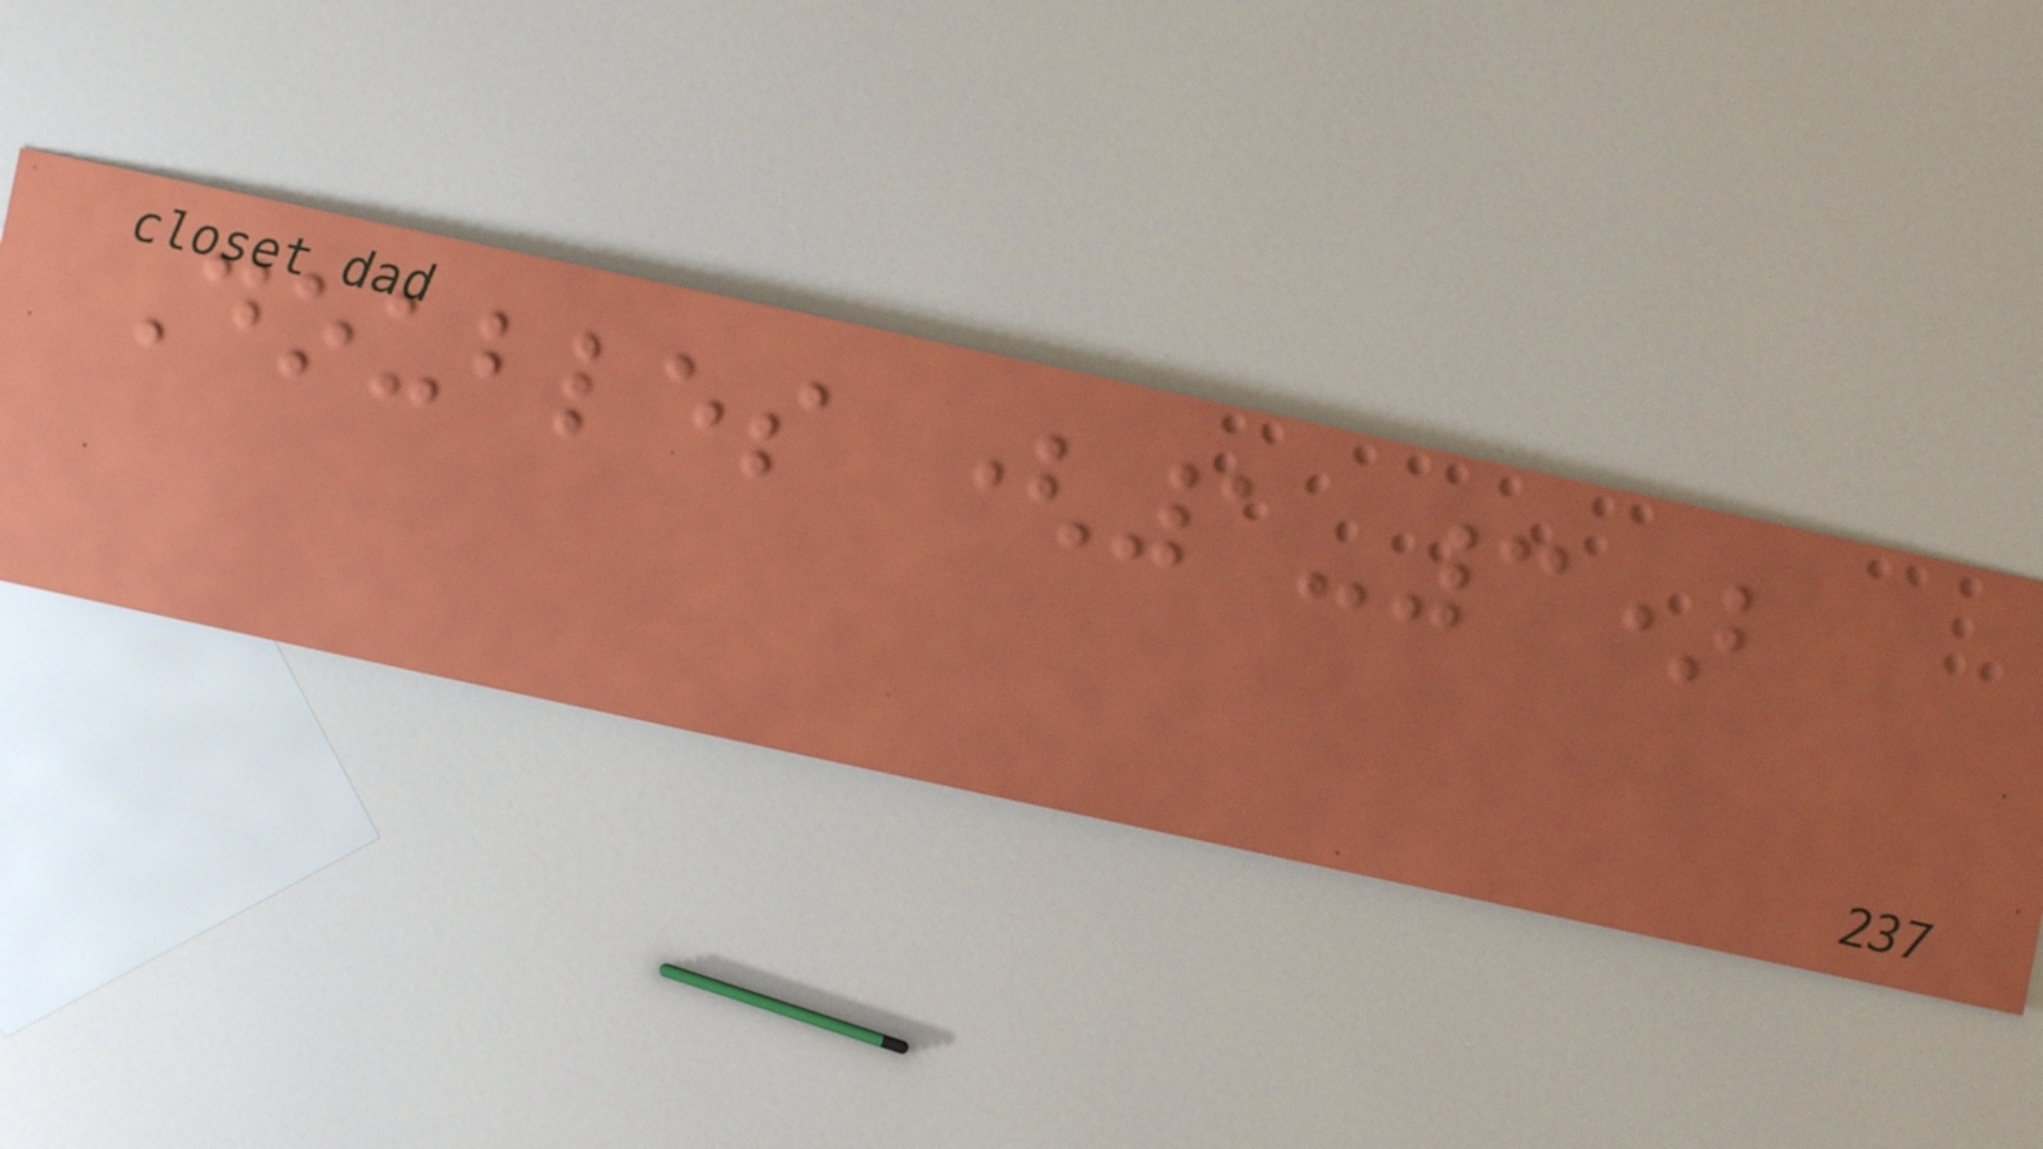Doubles (1-3)
